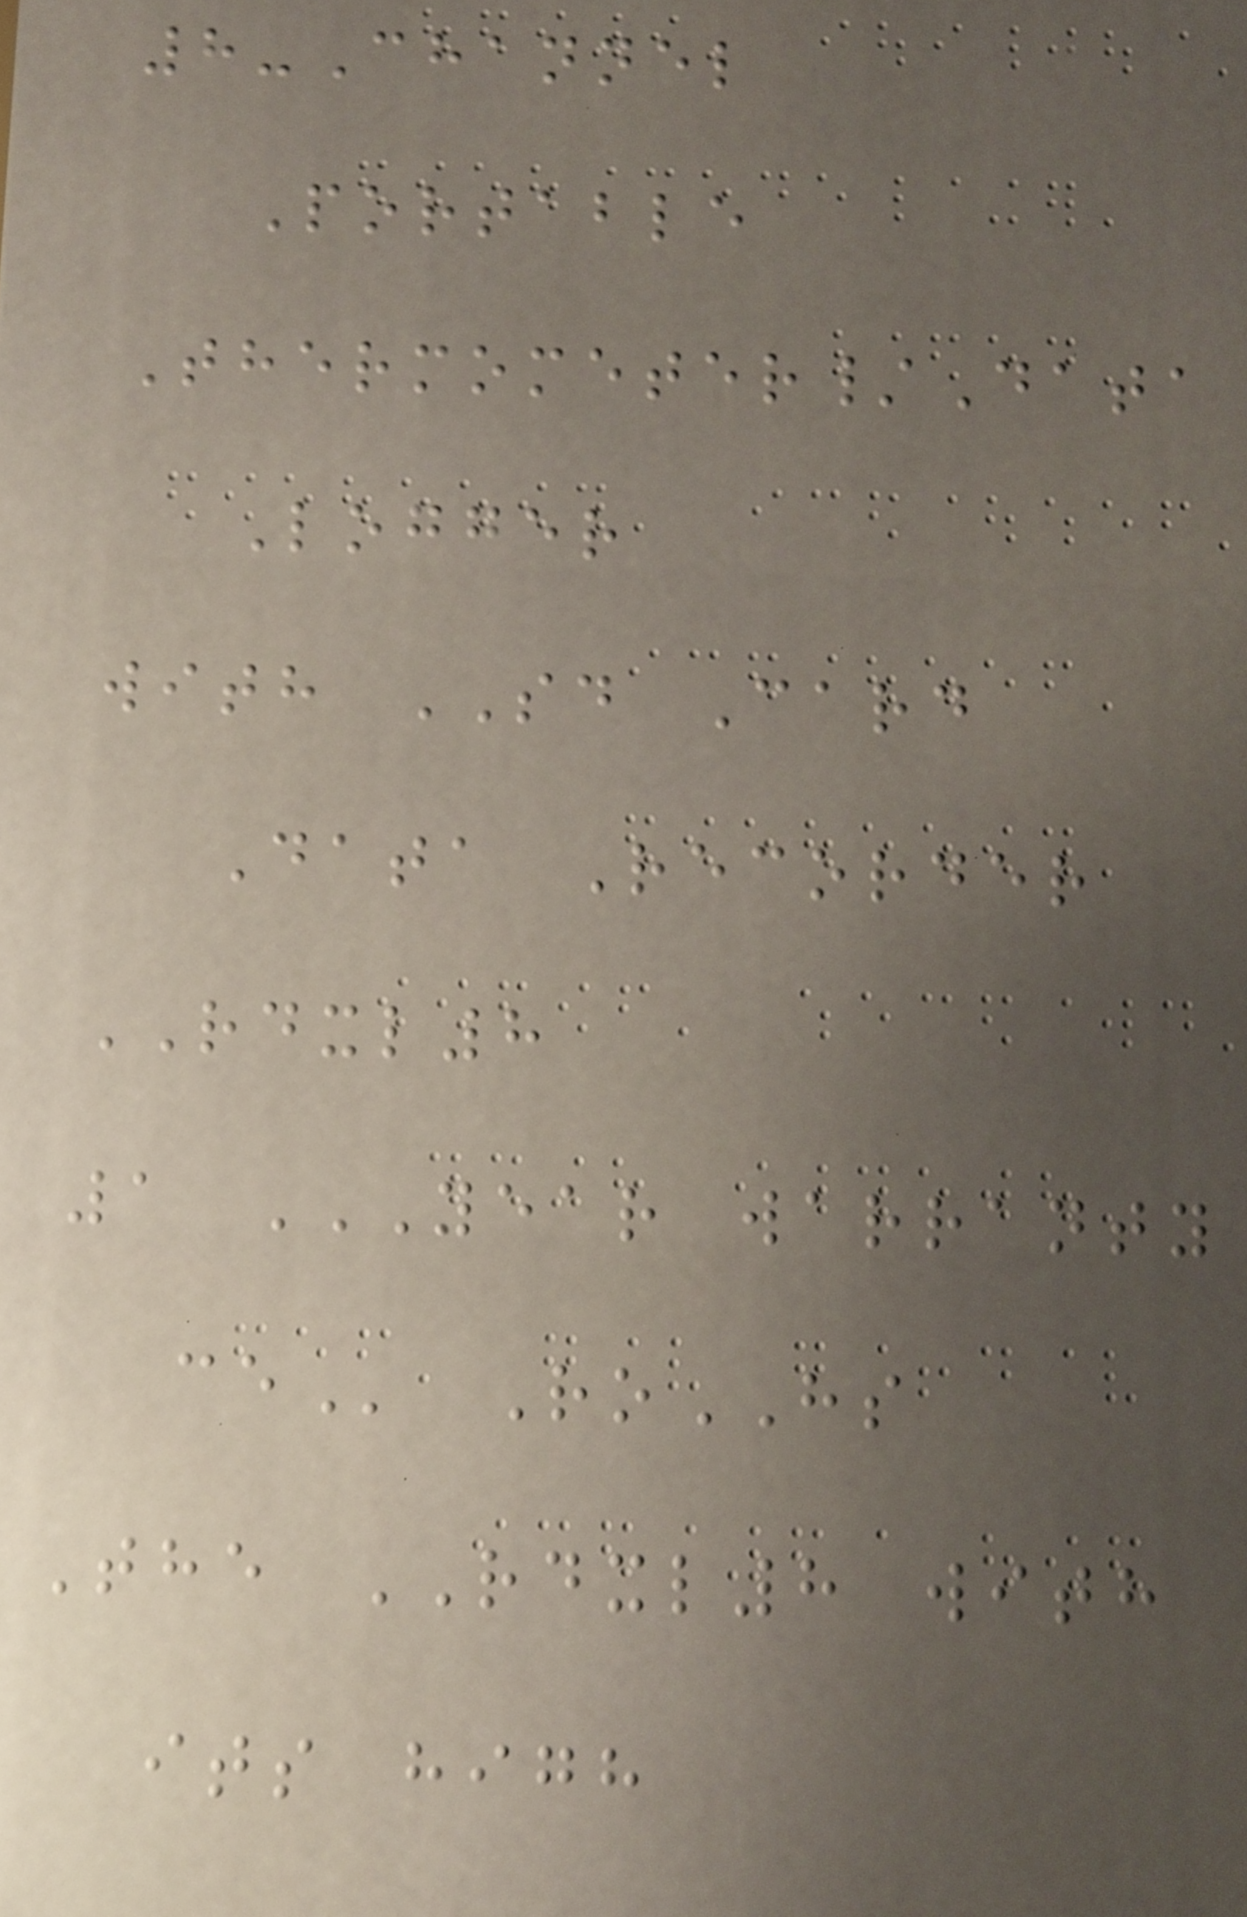8-Channel
Portable
Thermometer/Data
Logger
with SD Card
Data Recorder
RDXL8
1 YEAR WARRANTY
CE RoHS
The RDXL8 with
its high
